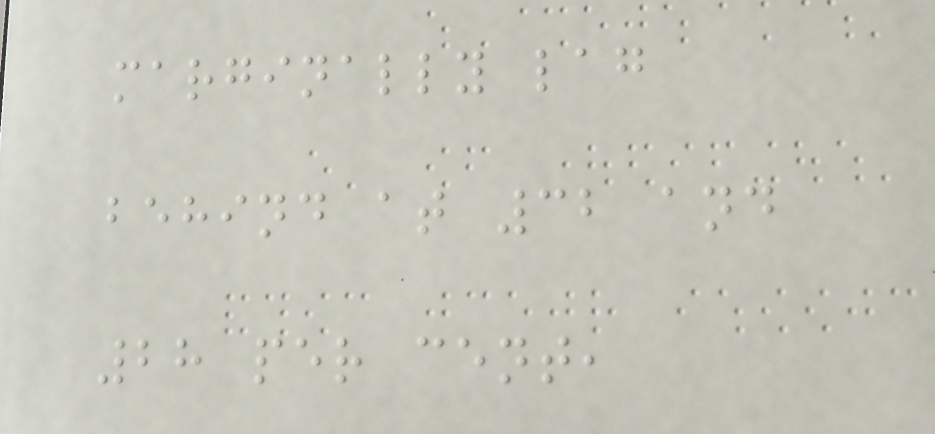marginally lag
behind at 32 and
28 per cent,
